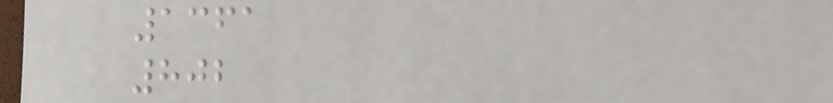1361
802
